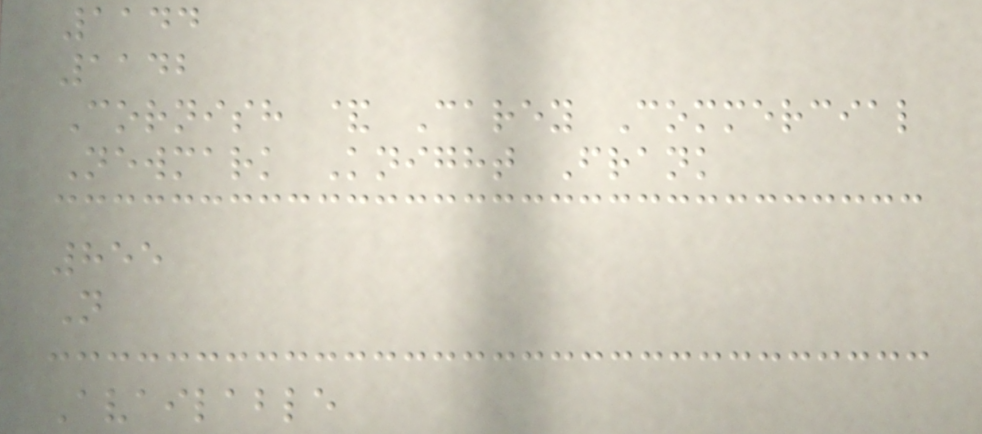1144
1142
Cornish & Carey Commercial
Newmark Knight Frank
855
N
Available
